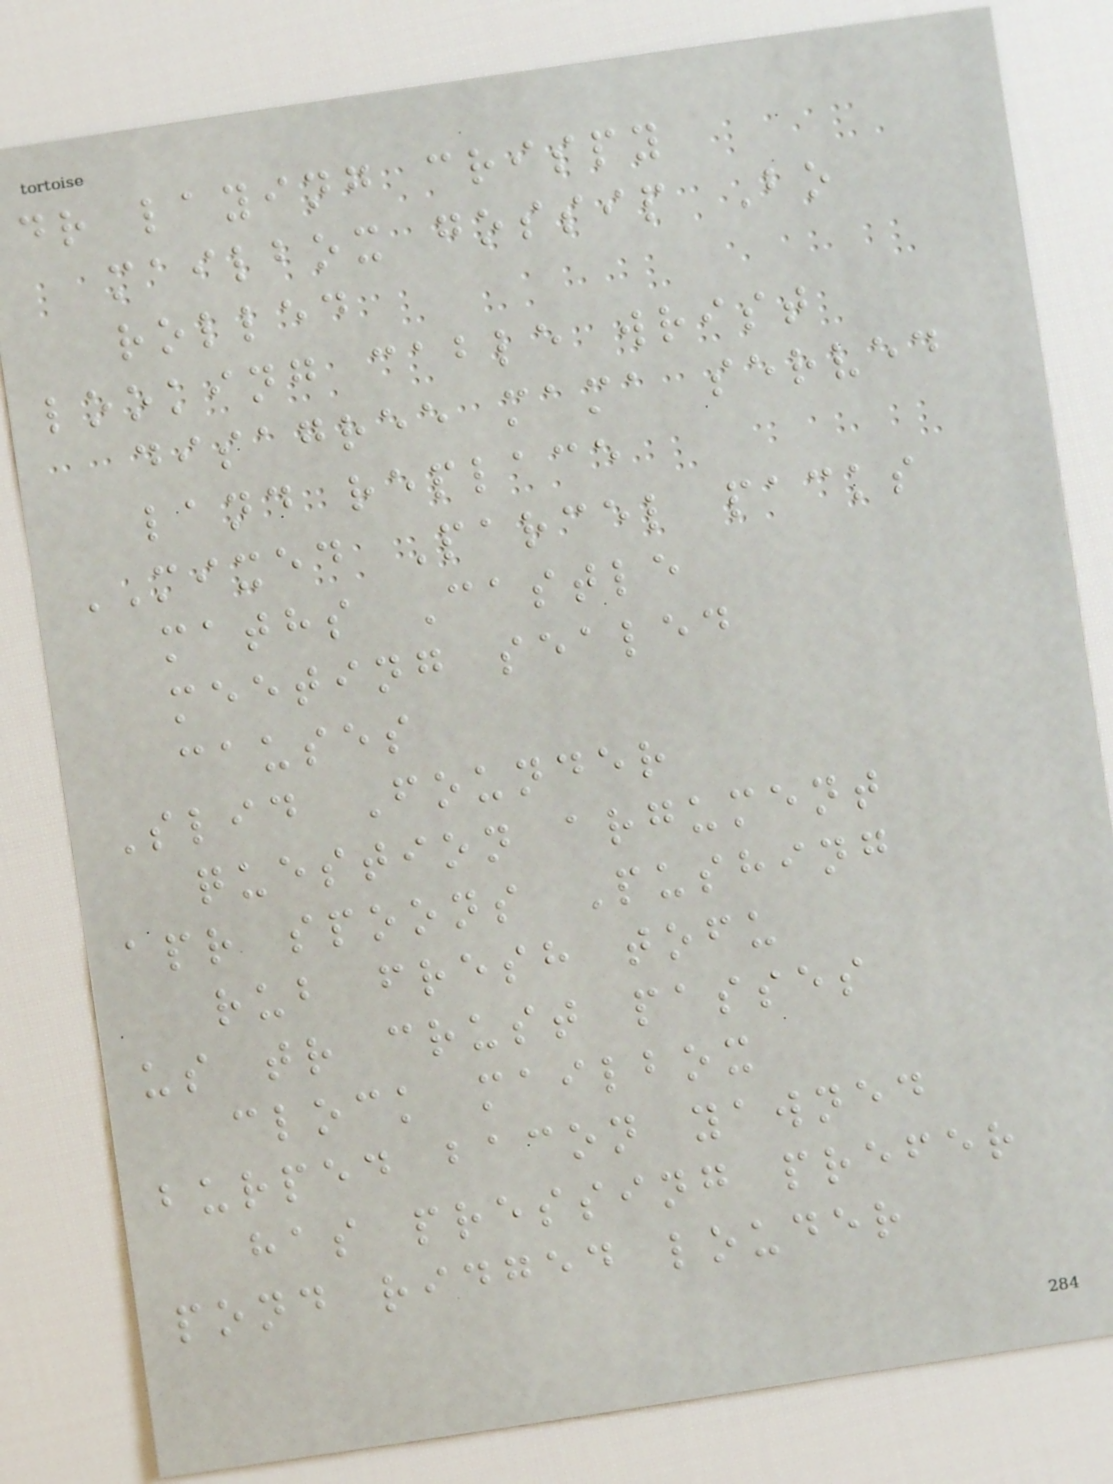dr laying crispy
mailbox gossip Bo
rolled
looking cable wrist
disagree mama served
land replace
MIXED Parcel packs
maths Castle
meeting sealed
causes
Slid Founder
question argument
apr spoons Pushing
rub fresh tofu
us tr crust passes
clock mailbox
burped bacon yawned
has pressing prefer
pond ridged louder
